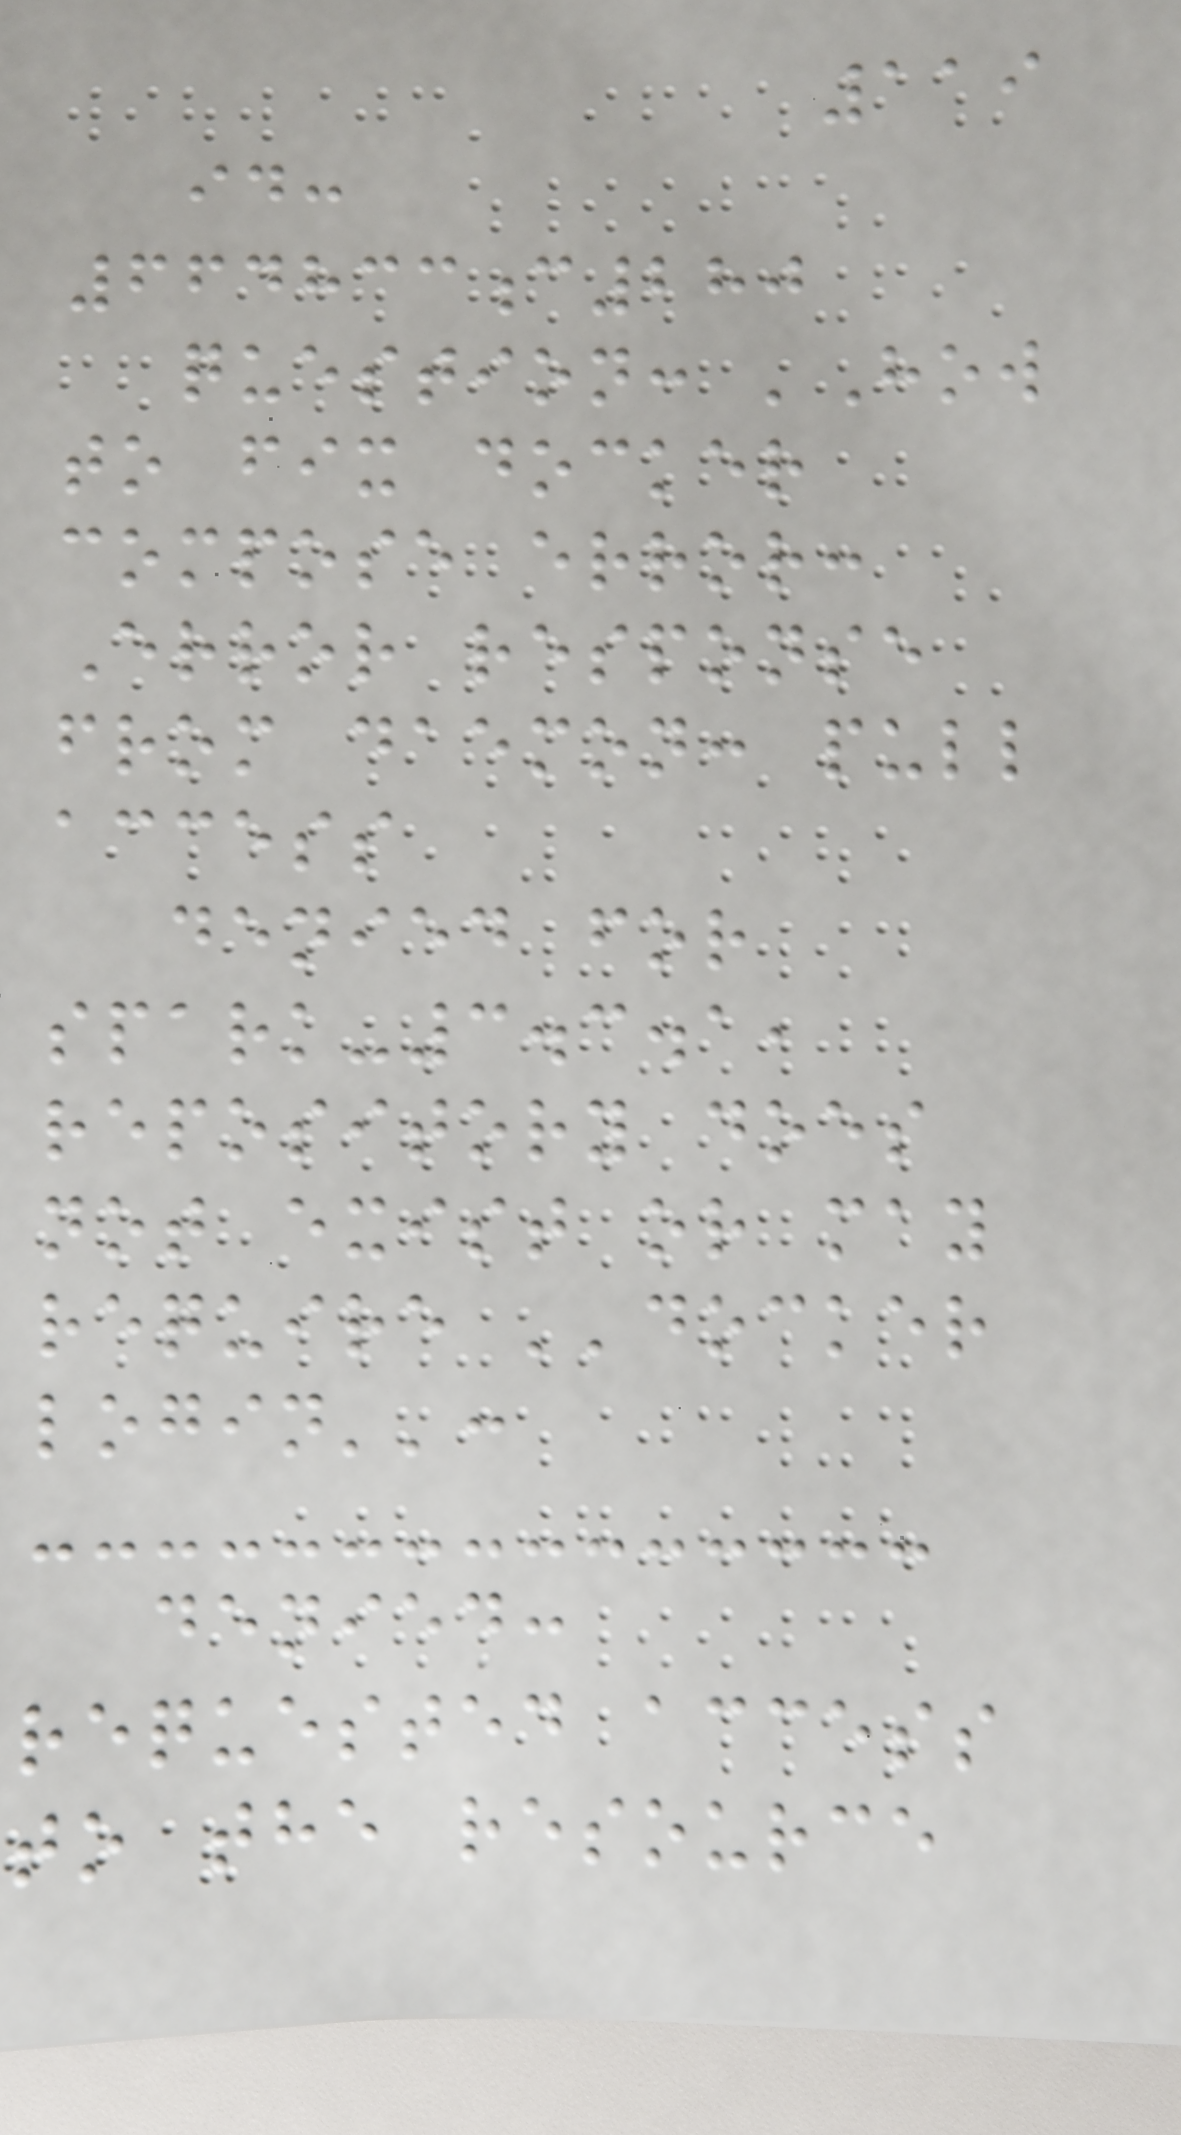119
id:
664833c280
question: 'How
to fix docker
compose error:
Error response
from daemon: pull
access
denied for
spark-3.3.1,
repository does
not exist or may
require ''docker
login'':
denied:
requested access
to the resource
